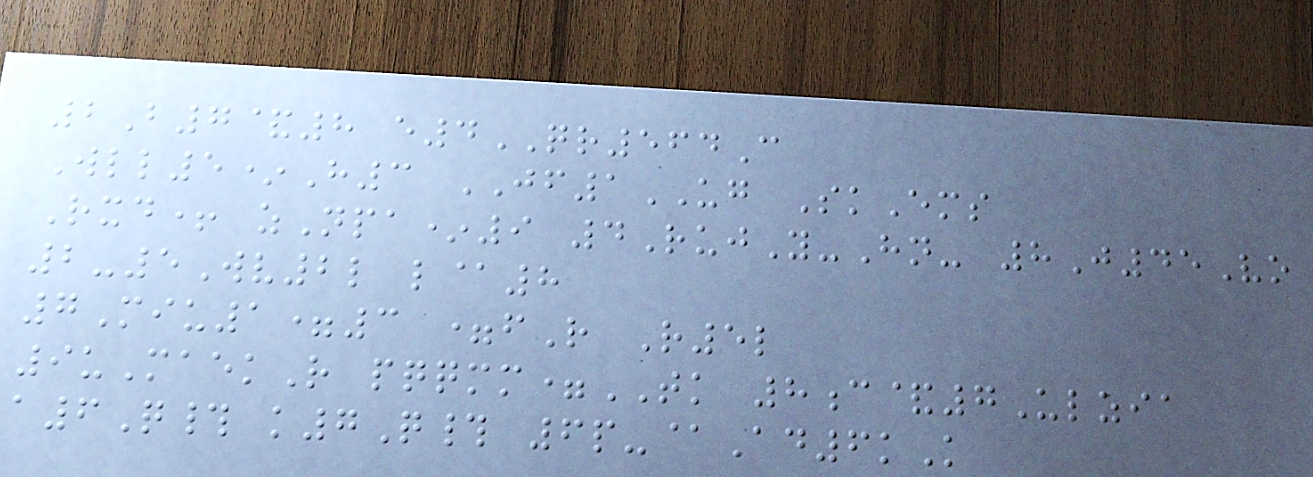2B7&8 e4QR564C
Wll5*H3 JF1UG SkEms
Rxd+ zNpa*9 4RujY-Hn- 8J45Vo
2-5Wv2l l@8
7Miu1=3 =fR R5l
9uMaekR pqqmm=TK 8c&7Ulzia
a6Q# k7Q# 6p-@Ad6kK
